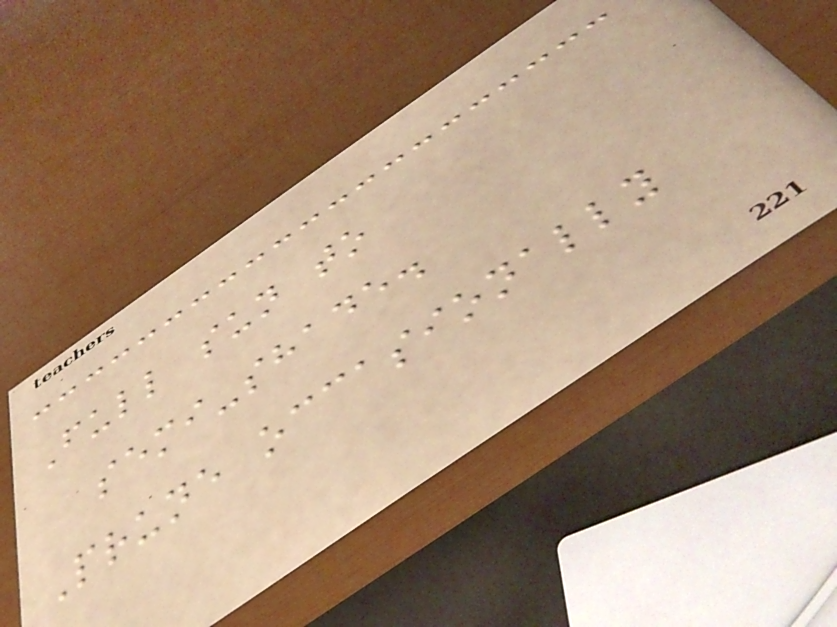Full sun to
semi-shade.
Prune occasionally
